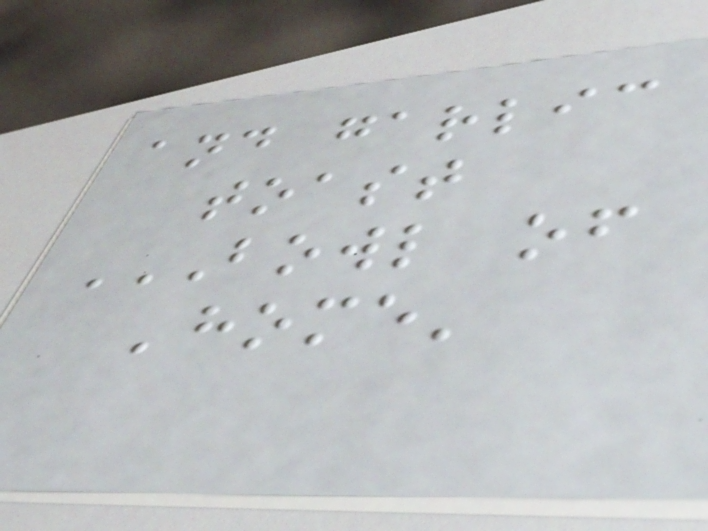and garlic
toast
BOWL OF
'HOME'
